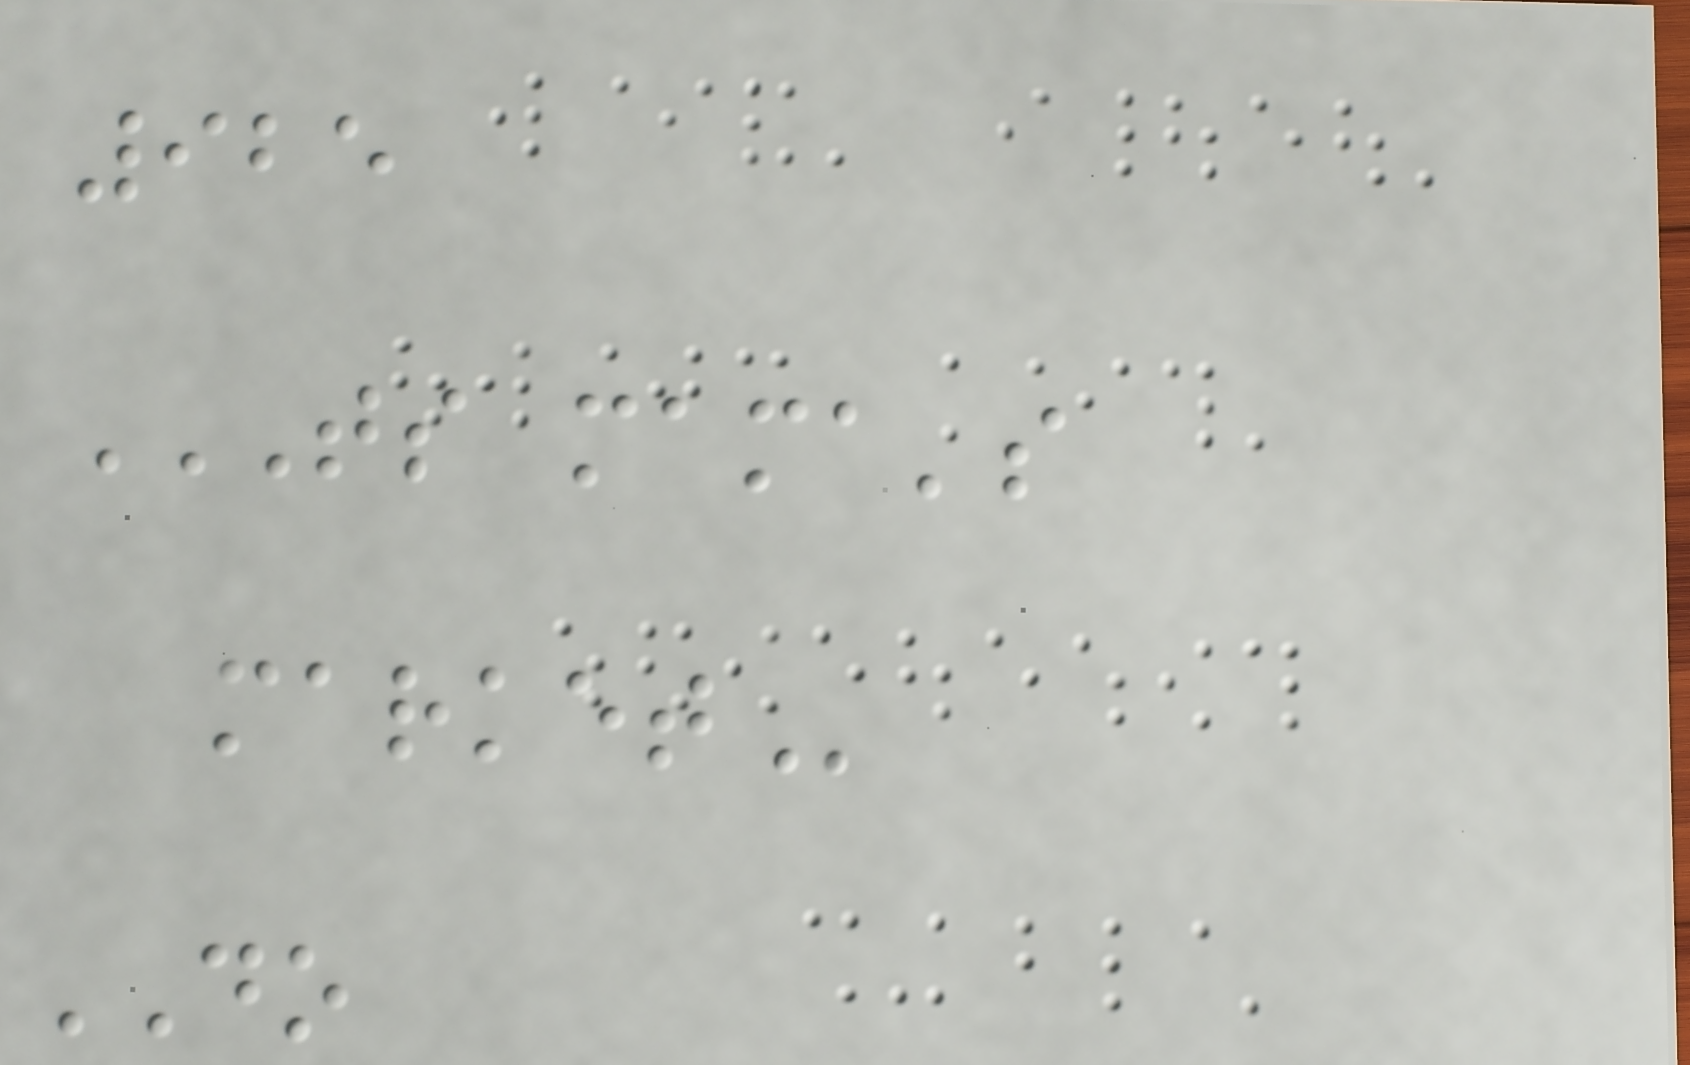925
TS MAMA'S
MARKET
DO
